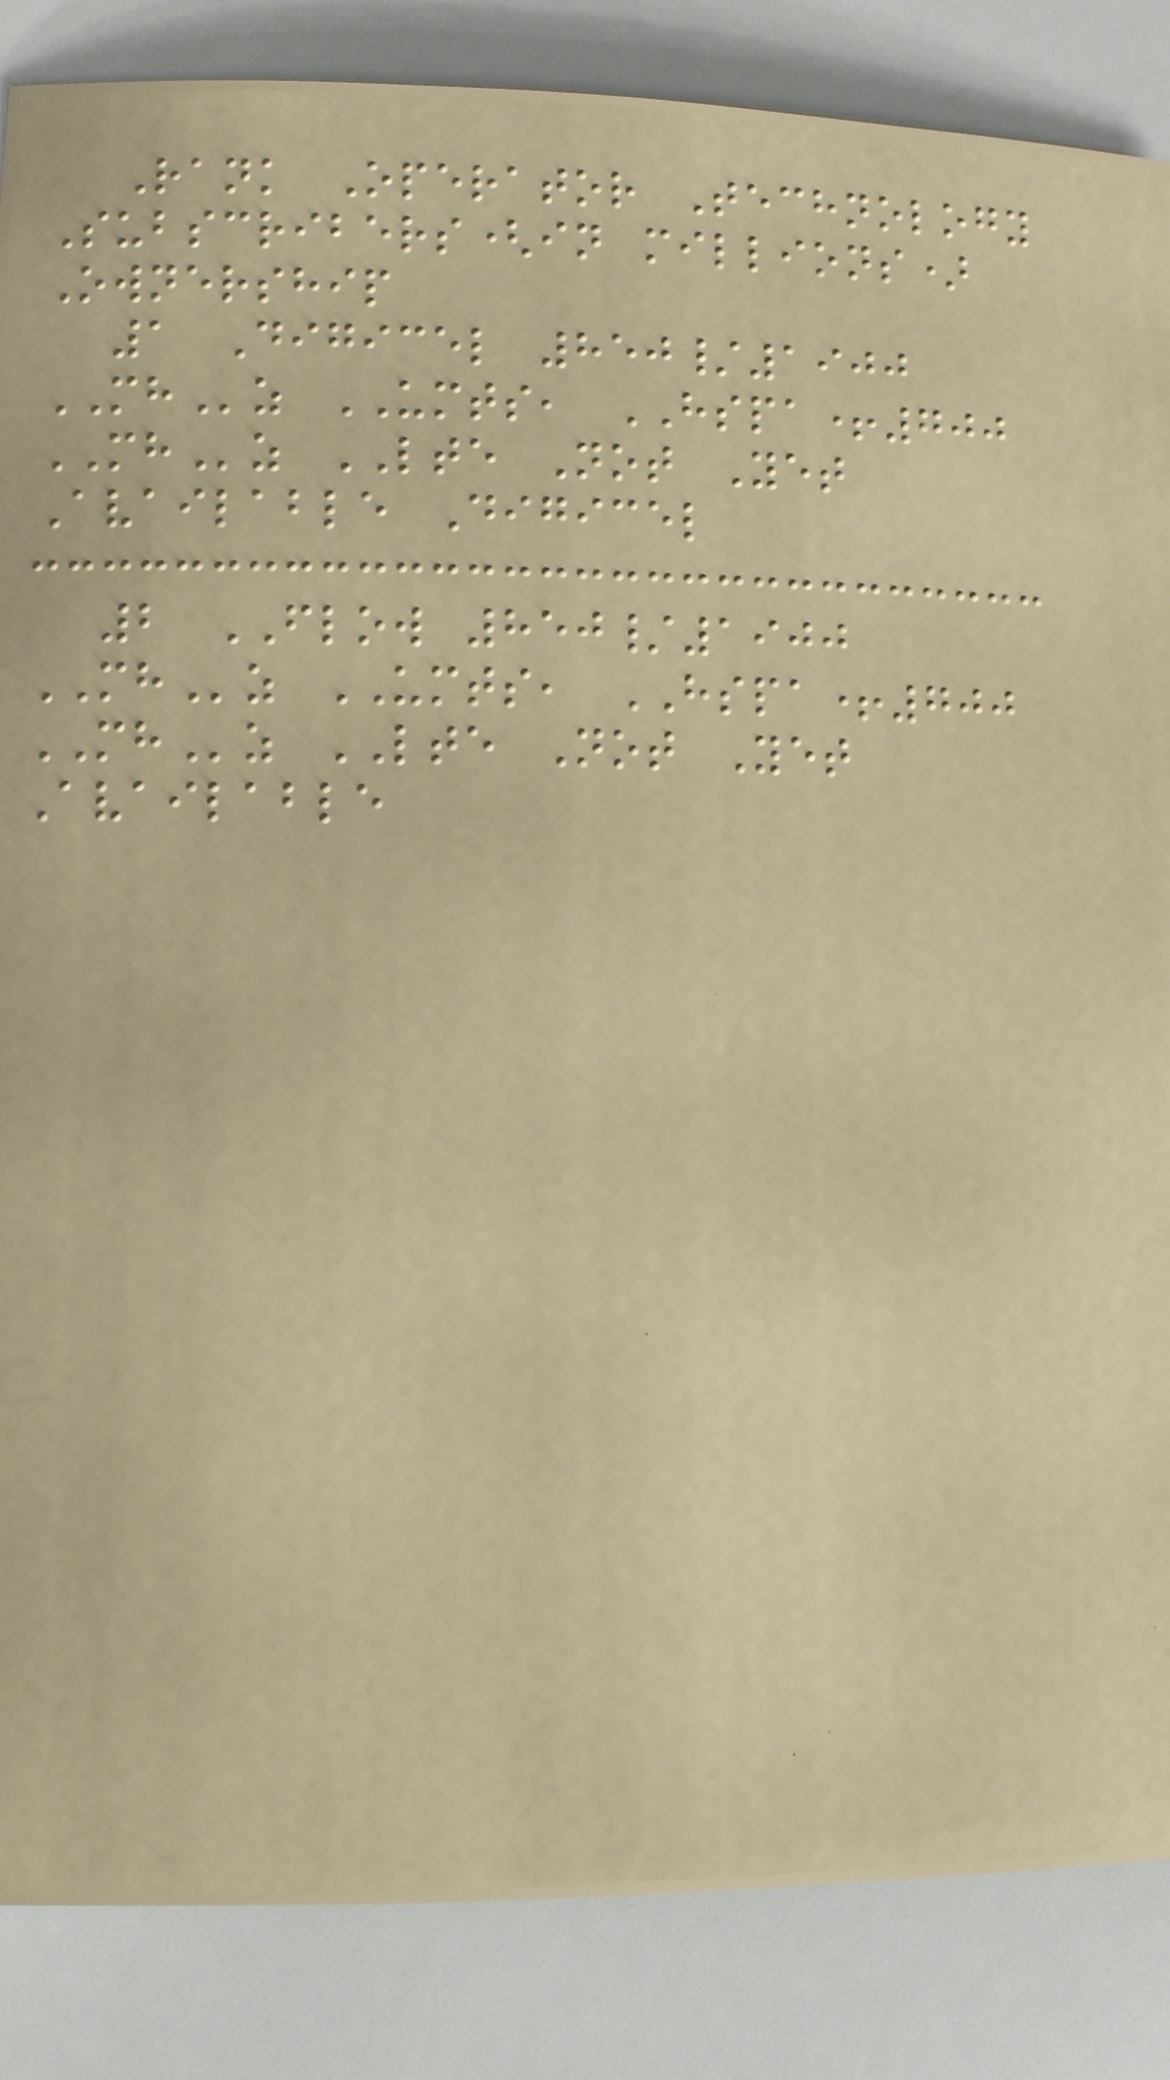Rank Operator Technology
Subscribers(in millions)
Ownership
1 Digicel 850/1900
MHz UMTS, HSPA+700
MHz LTE Not Yet
Available Digicel
2 FLOW 850/1900
MHz UMTS, HSPA+700
MHz LTE Not Yet
Available
